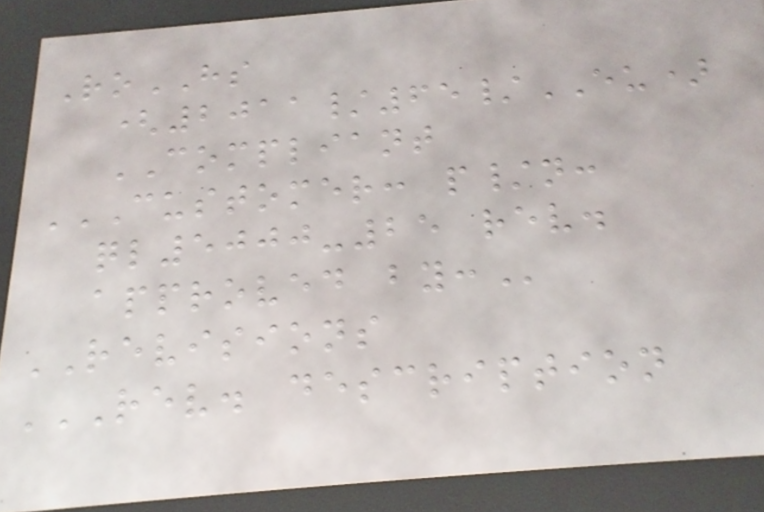RoHS
(2011/65/EU)
COMPLIANT
CUSTOMER: P/N:
QL5000-25 REV.
APPROVED BY:
REVISIONS
REV. DESCRIPTION
